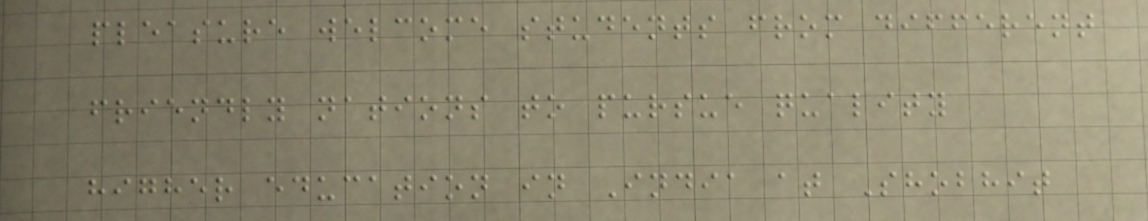pleasure welcome students from different
friendly nations to pursue quality
higher education in India at Shobhit
